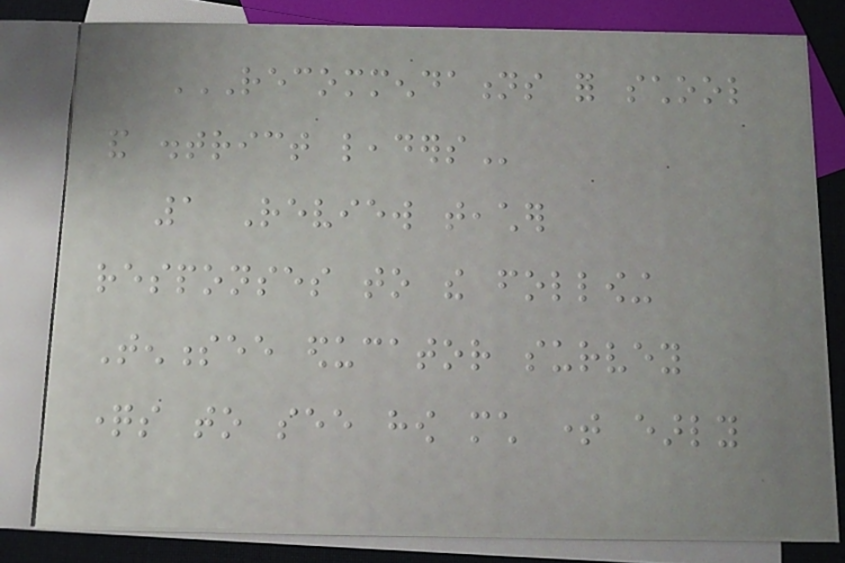RECOMMENDATIONS FOR SCHOOL
AND DISTRICT LEADERS
1 Review teacher
responses to the following
Tennessee educator survey
questions to see how much time early
